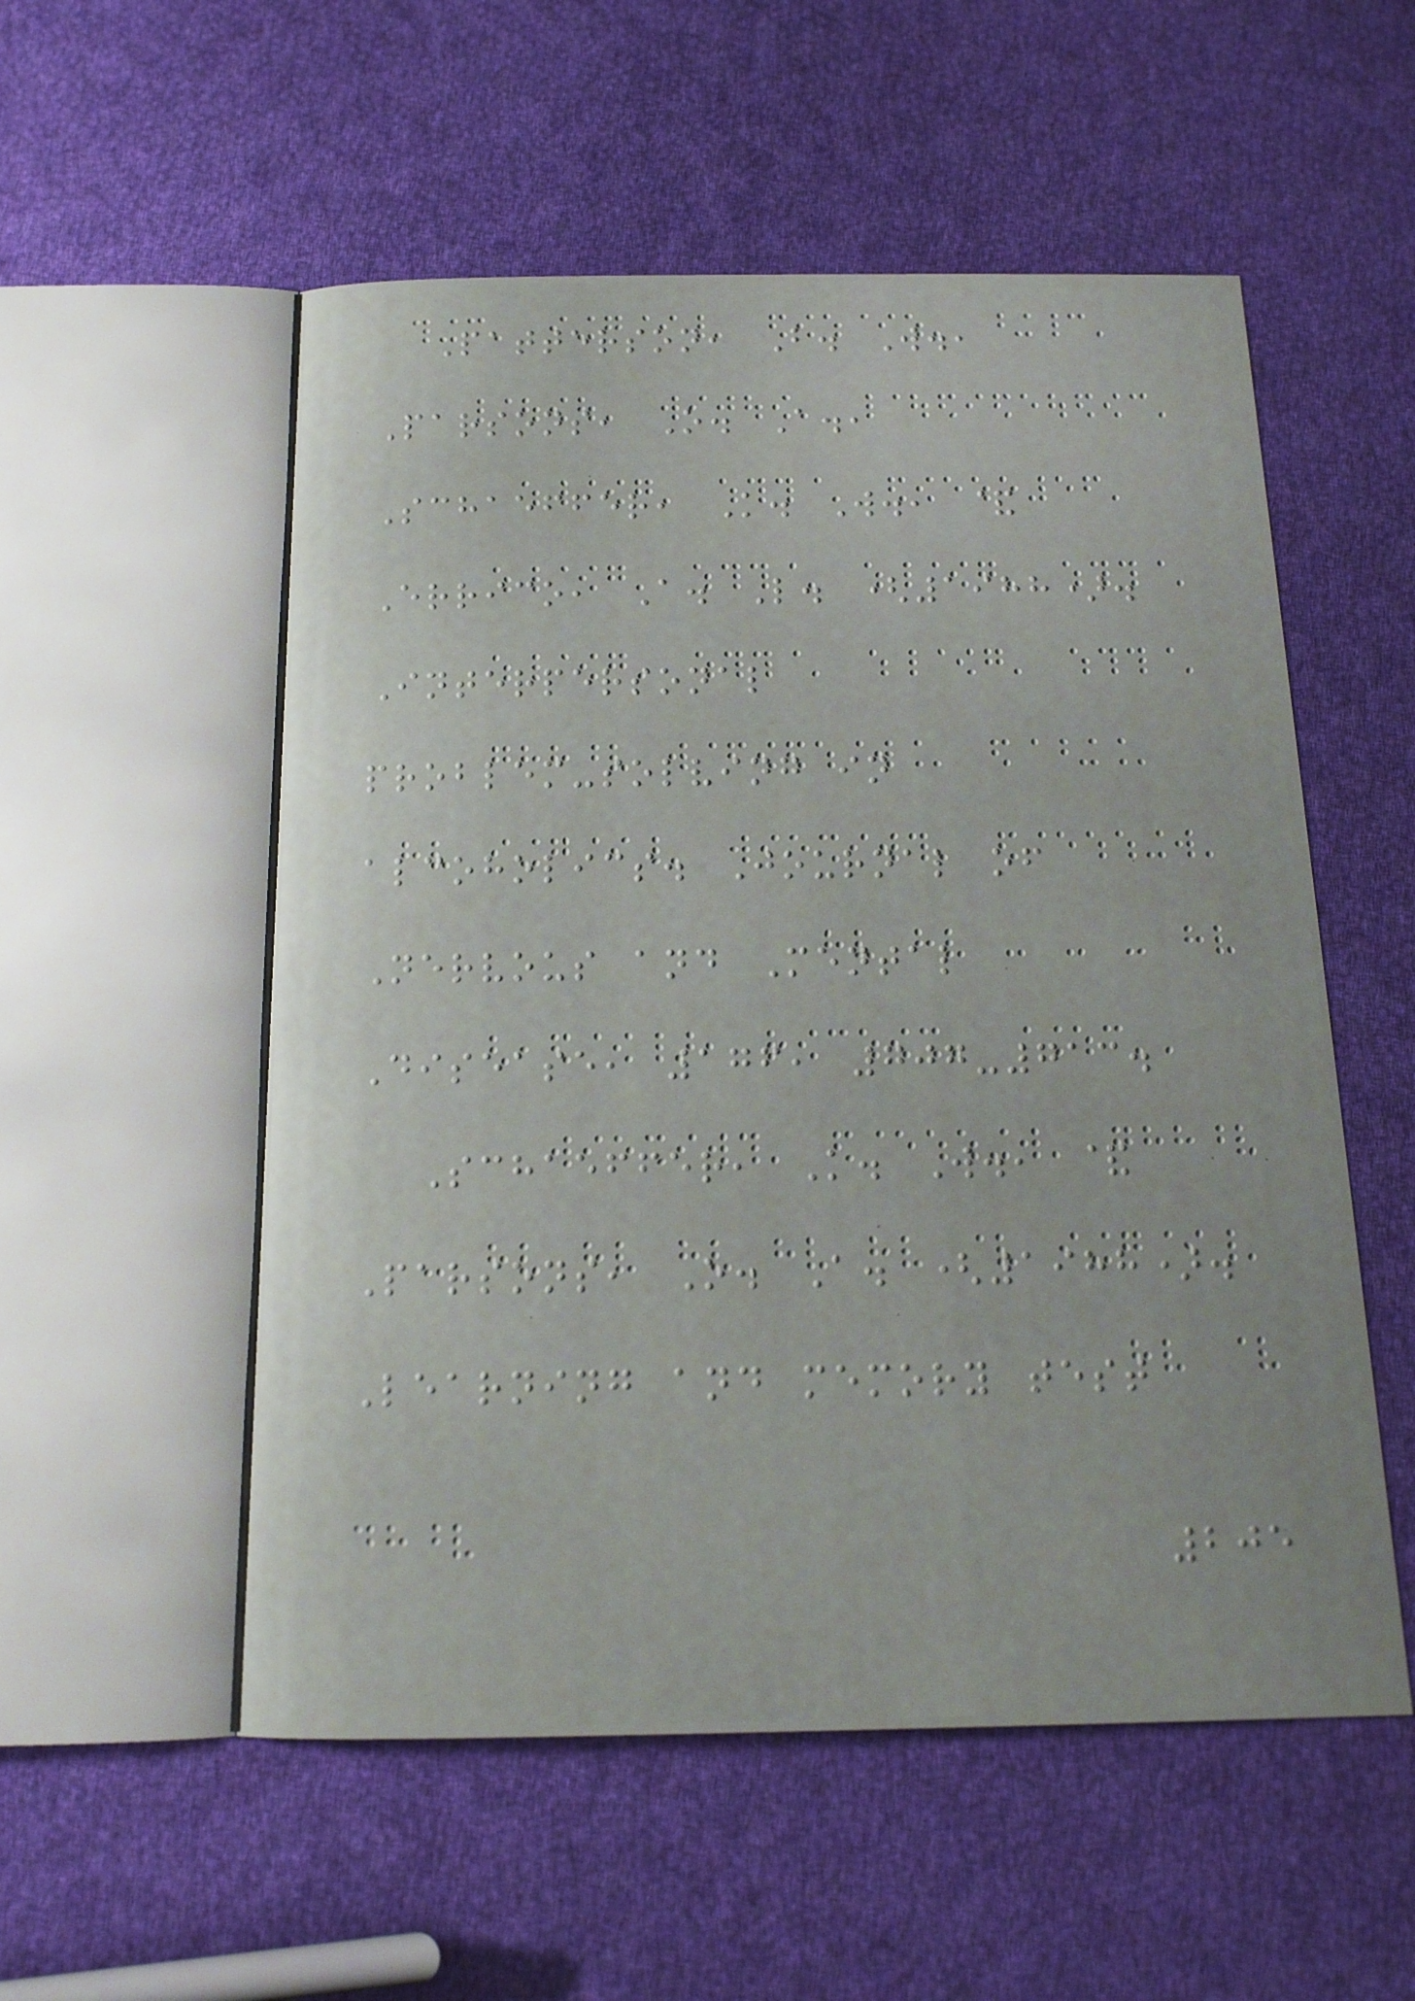Patterson, B. W.,
Parsons, O. A.,
Schaeffer, K. W., &
Errico, A. L. (1988).
Interpersonal
problem-solving in
alcoholics. Journal of
Nervous and Mental
Disease, 176, 707-713.
Schaeffer, K. W., &
Parsons, O. A. (1988).
Learning and memory test
205
